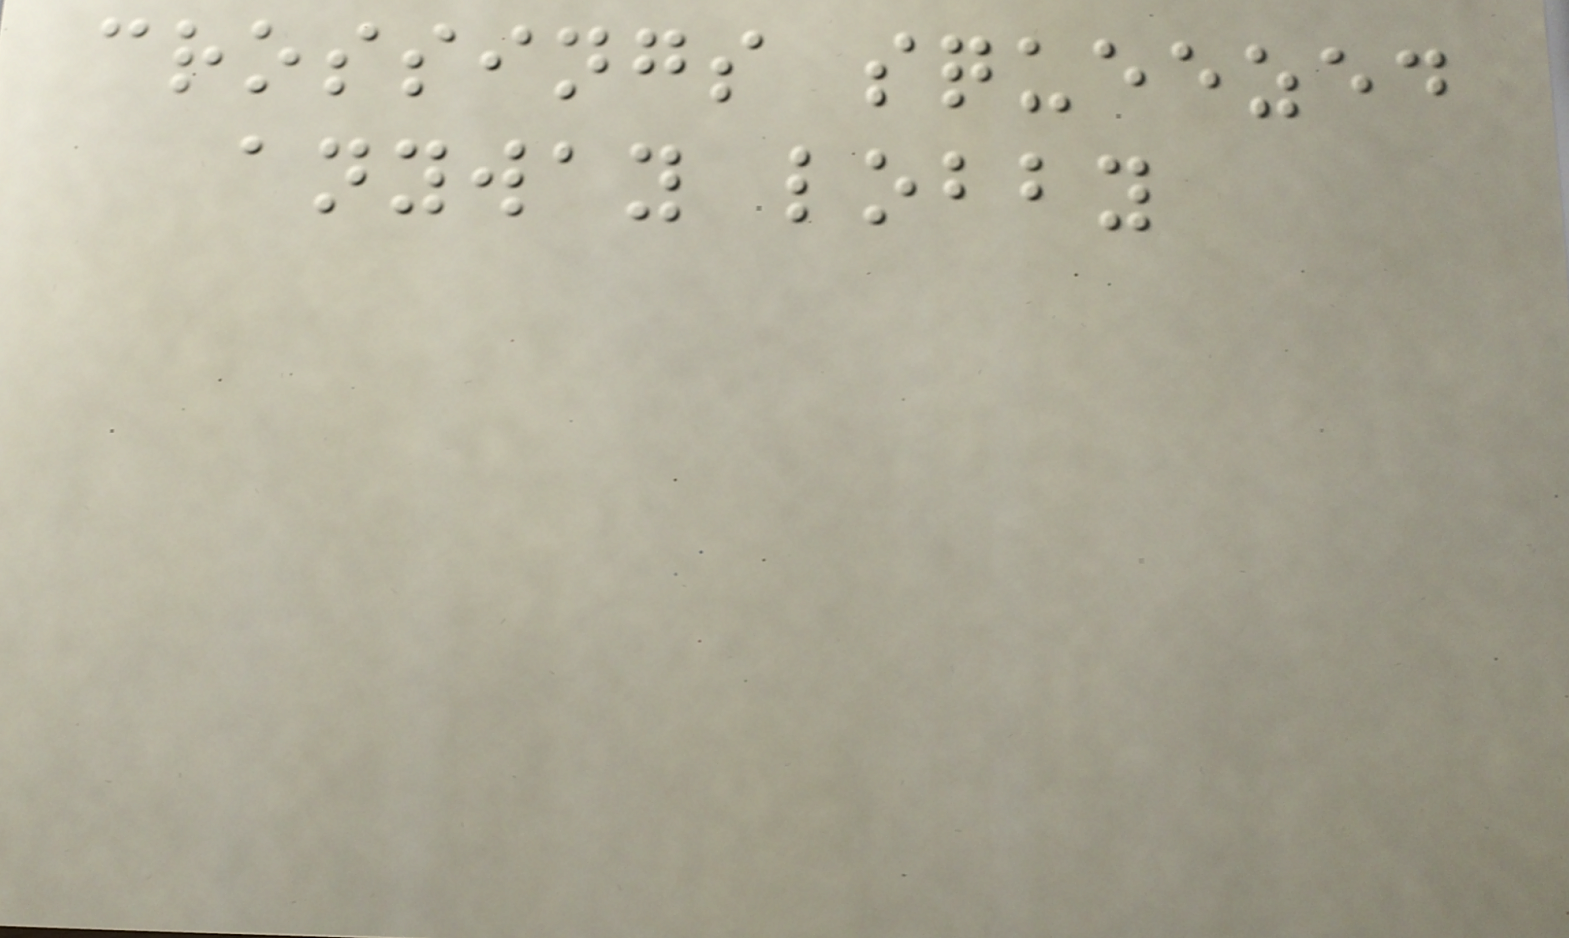crossings squeezed
anyway lobby
